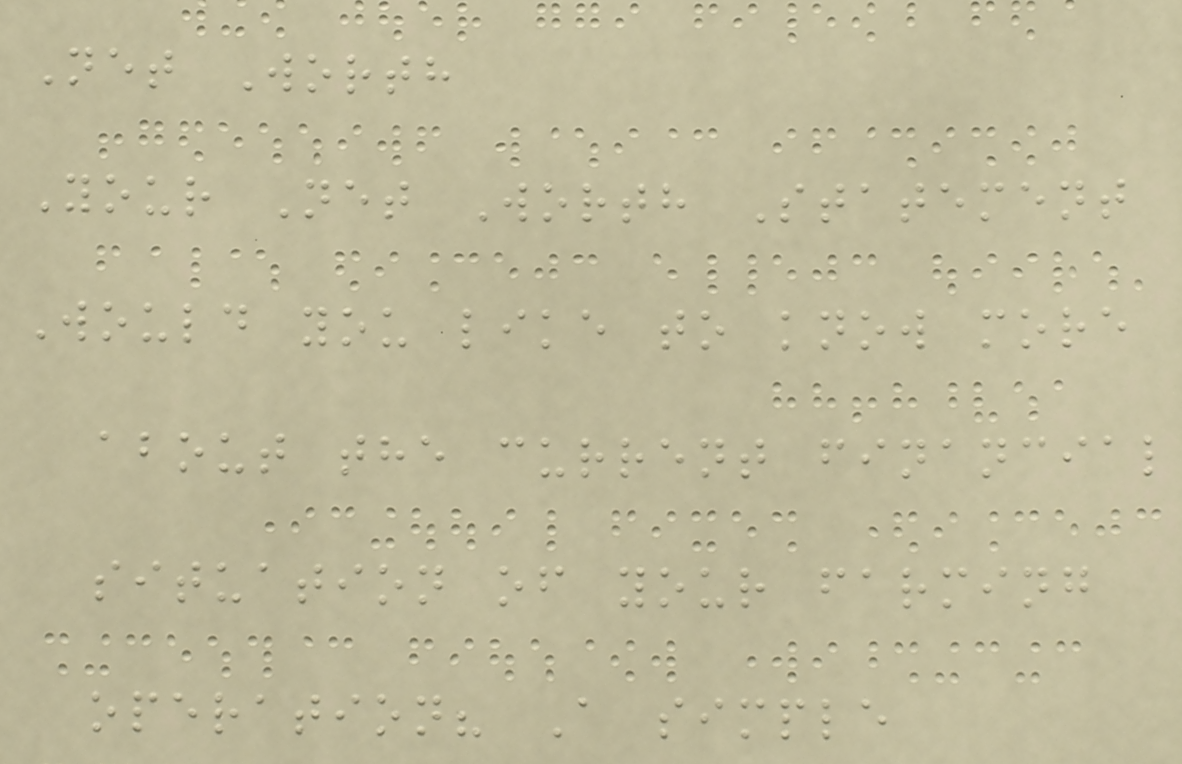Net Worth
Your Net Worth Statement
Would you like to know more
about the current financial
situation of your farming
operation? A simple
